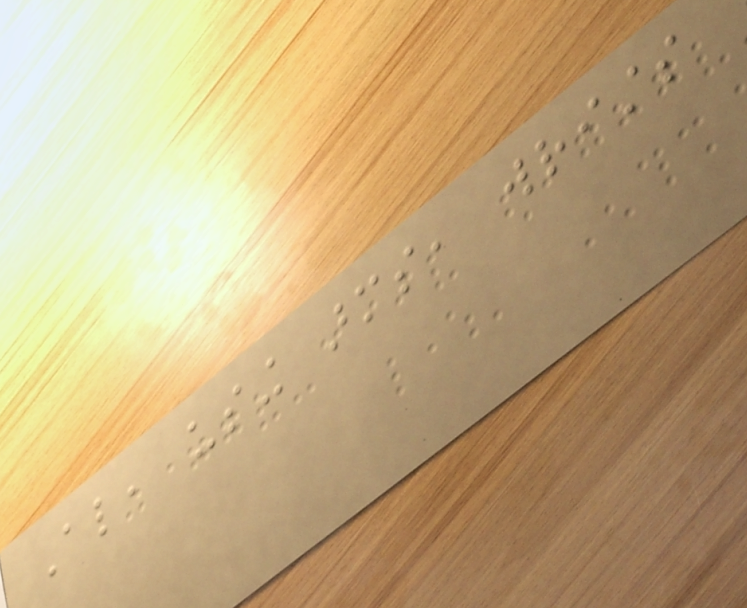Also, using arms, wrists
